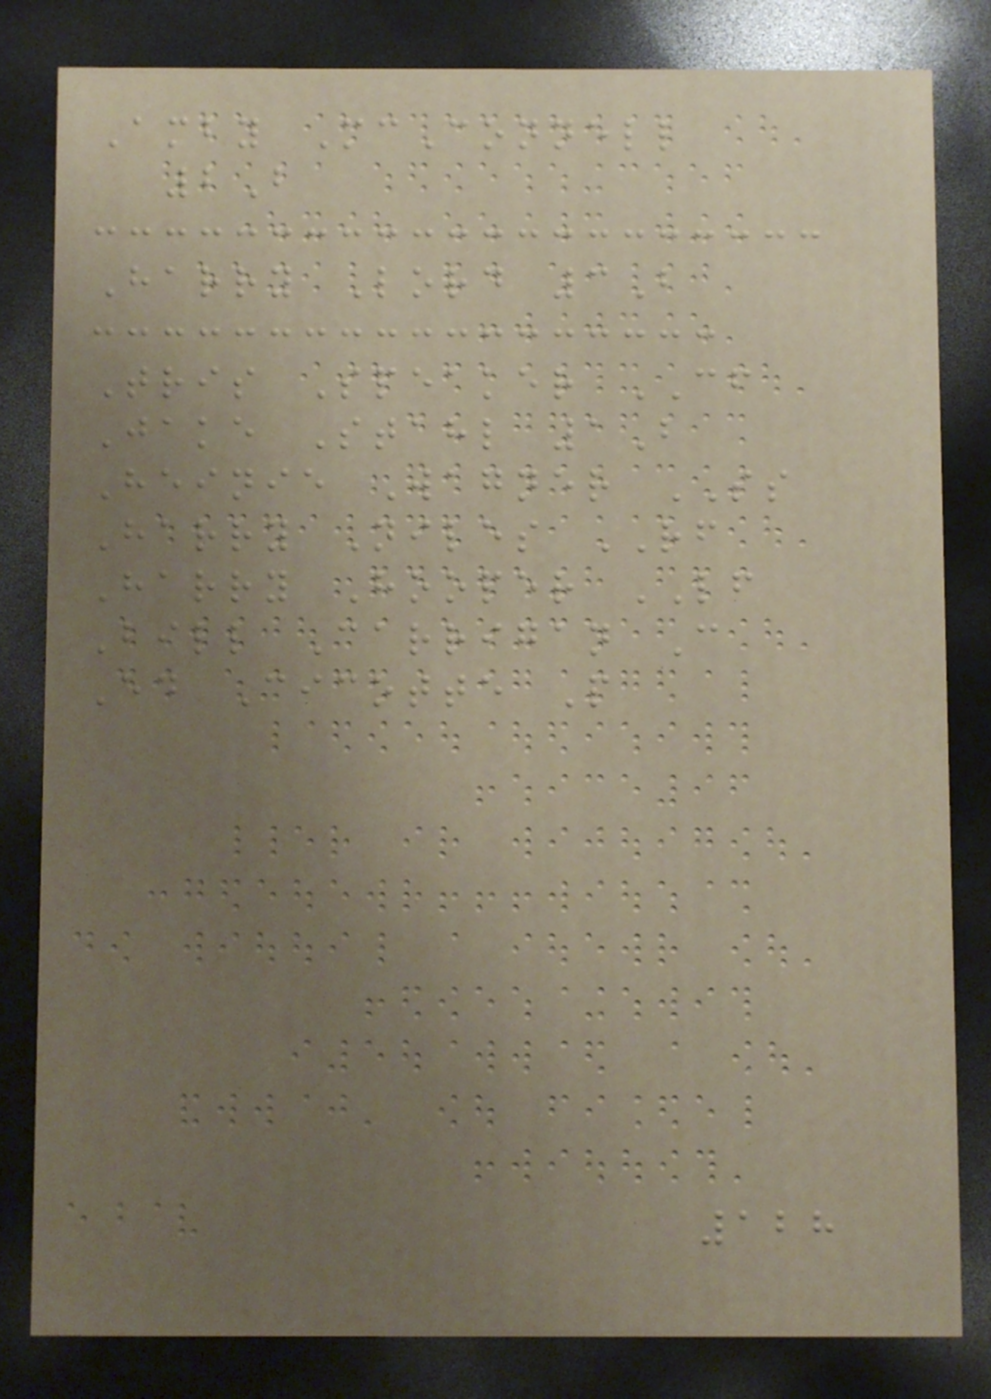Amby McConnell
2B
Harry Lord 3B
Tris Speaker CF
Jake Stahl 1B
Heinie Wagner SS
Harry Niles RF
Harry Hooper LF
Bill Carrigan C
Ed Cicotte P
128
